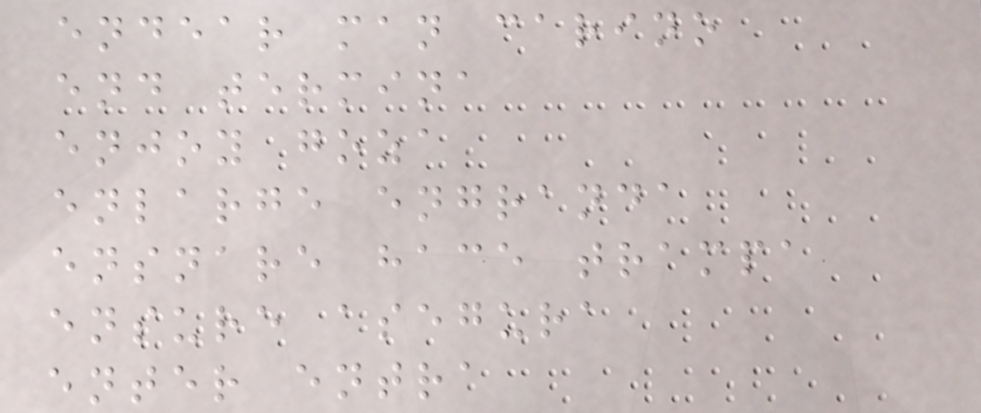endear man carino
end termina
enjoy goza
enlarge engranda
ensnare hace trampa
ensure asegura
enter entra
